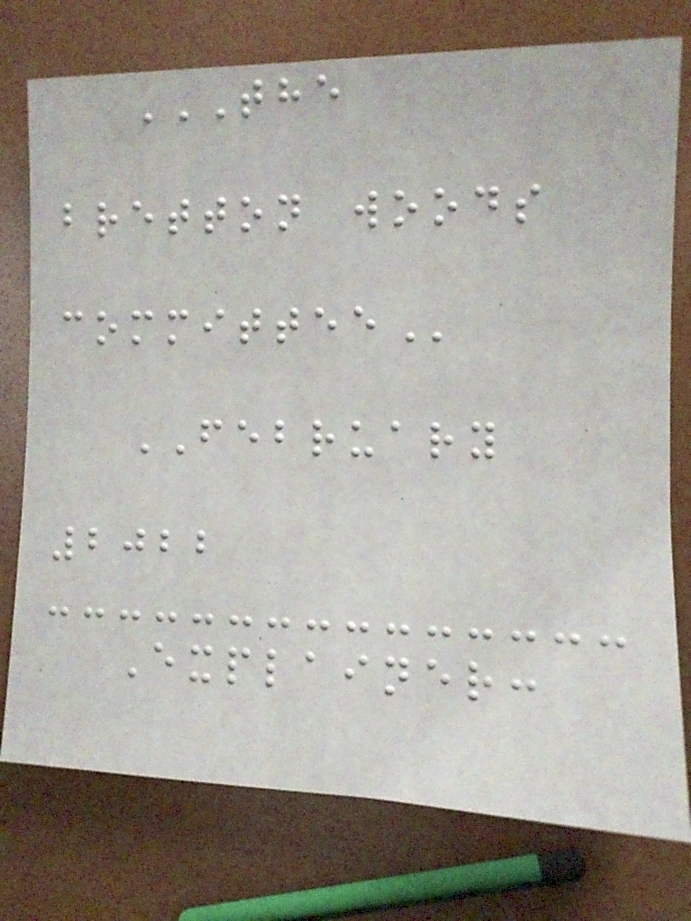THE
BRETTON WOODS
COMMITTEE
FEBRUARY
2022
Explainer:
